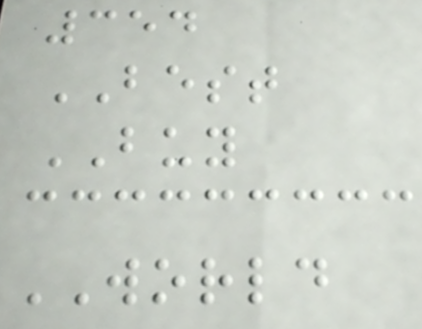354
BEST
BUY
WORLD
